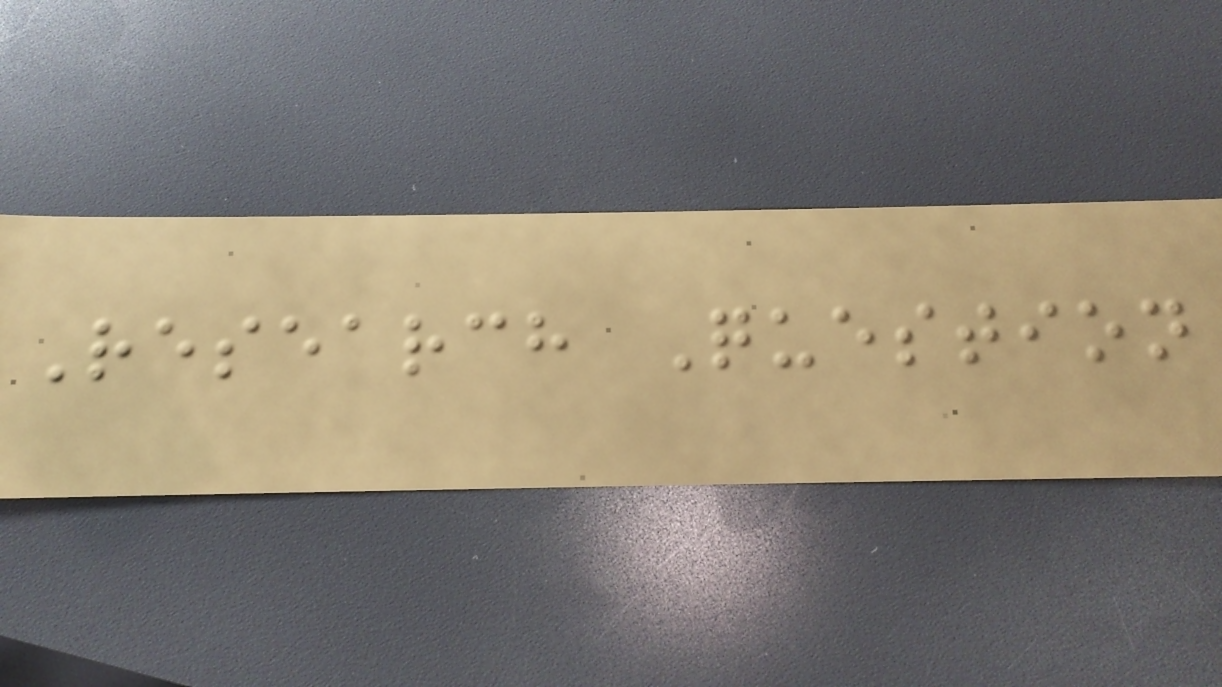Research Question
